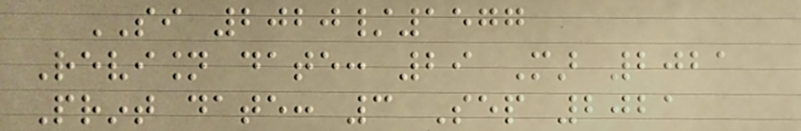SI 2020/1577
Revision date: 29 Mar 2021
Print date: 3 Sep 2021
